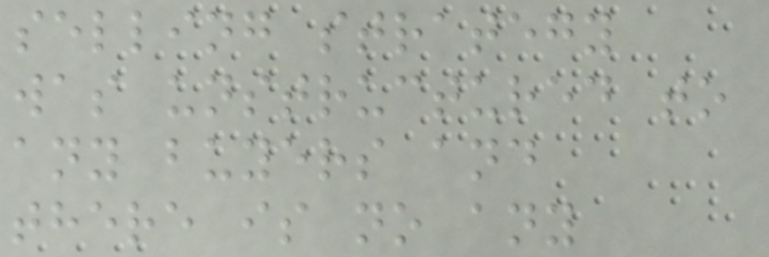selling strategy
was unstructured to
any buyers and
there is no any
